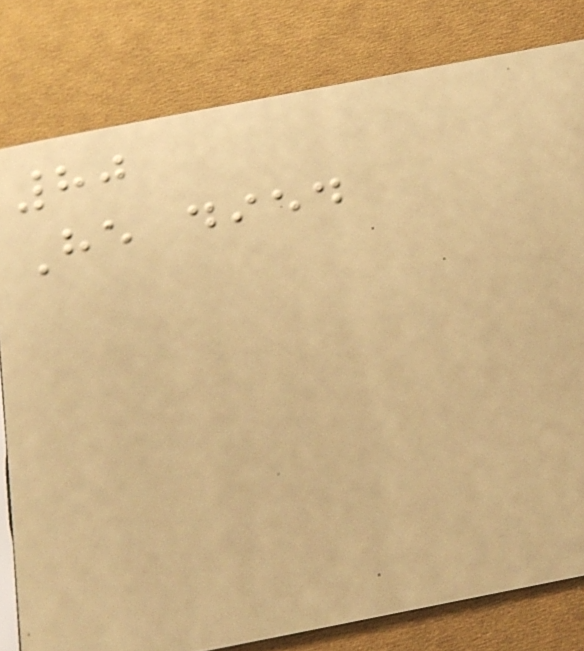80
He died
